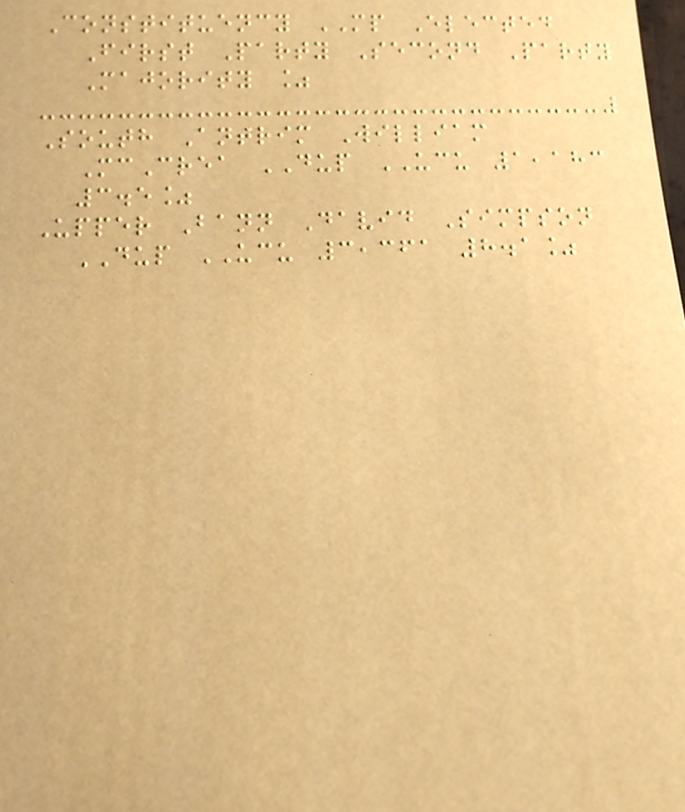Constituency MP Elected
First Party Second Party
Majority %
South Antrim William
McCrea DUP UCU 1,183
3.5%
Upper Bann David Simpson
DUP UCU 3,361 8.1%
